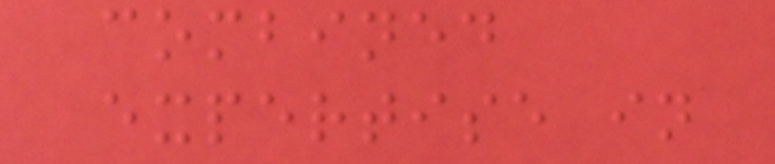combined
expertise in
